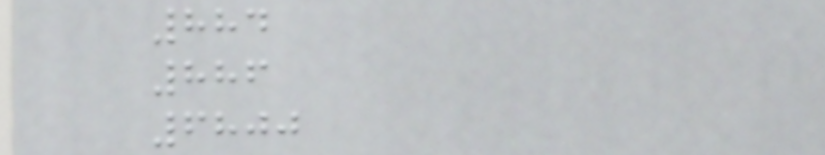884
886
6800
